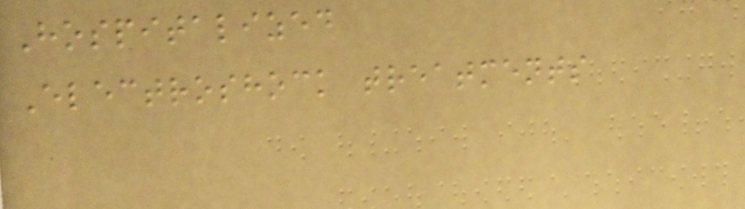Hospitalized
Electroshock treatments
